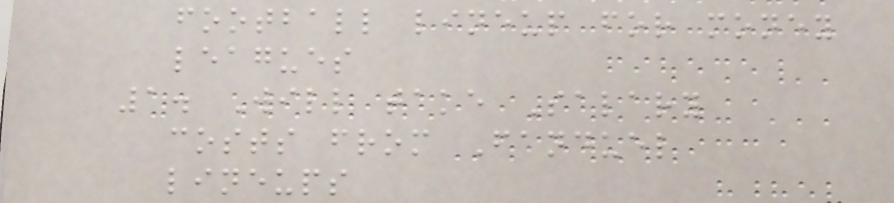football lineup for money
leagues
1. Will take Salary
costs from Fanduel
lineups
